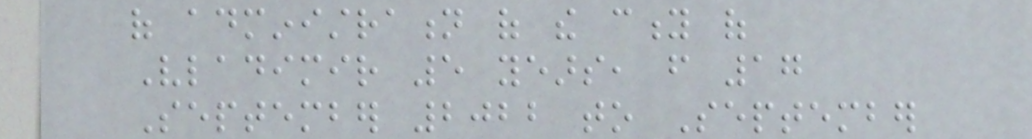of administration of the city of
Vladimir 5 years, from 17
September 2022 to September
